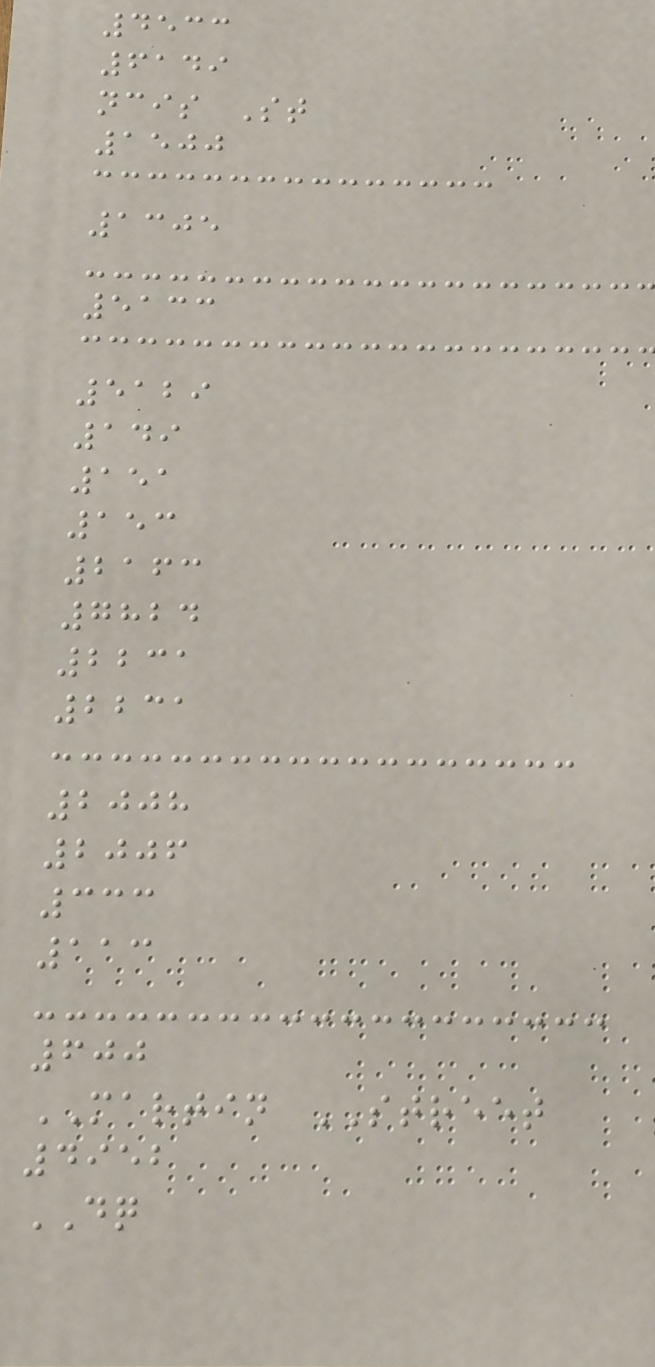4533
6149
ncis St
1500
1305
5133
5129
149
151
153
2163
7824
2231
2231
2008
2006
333
113
600
MARTIN STREET
4952
DQ
